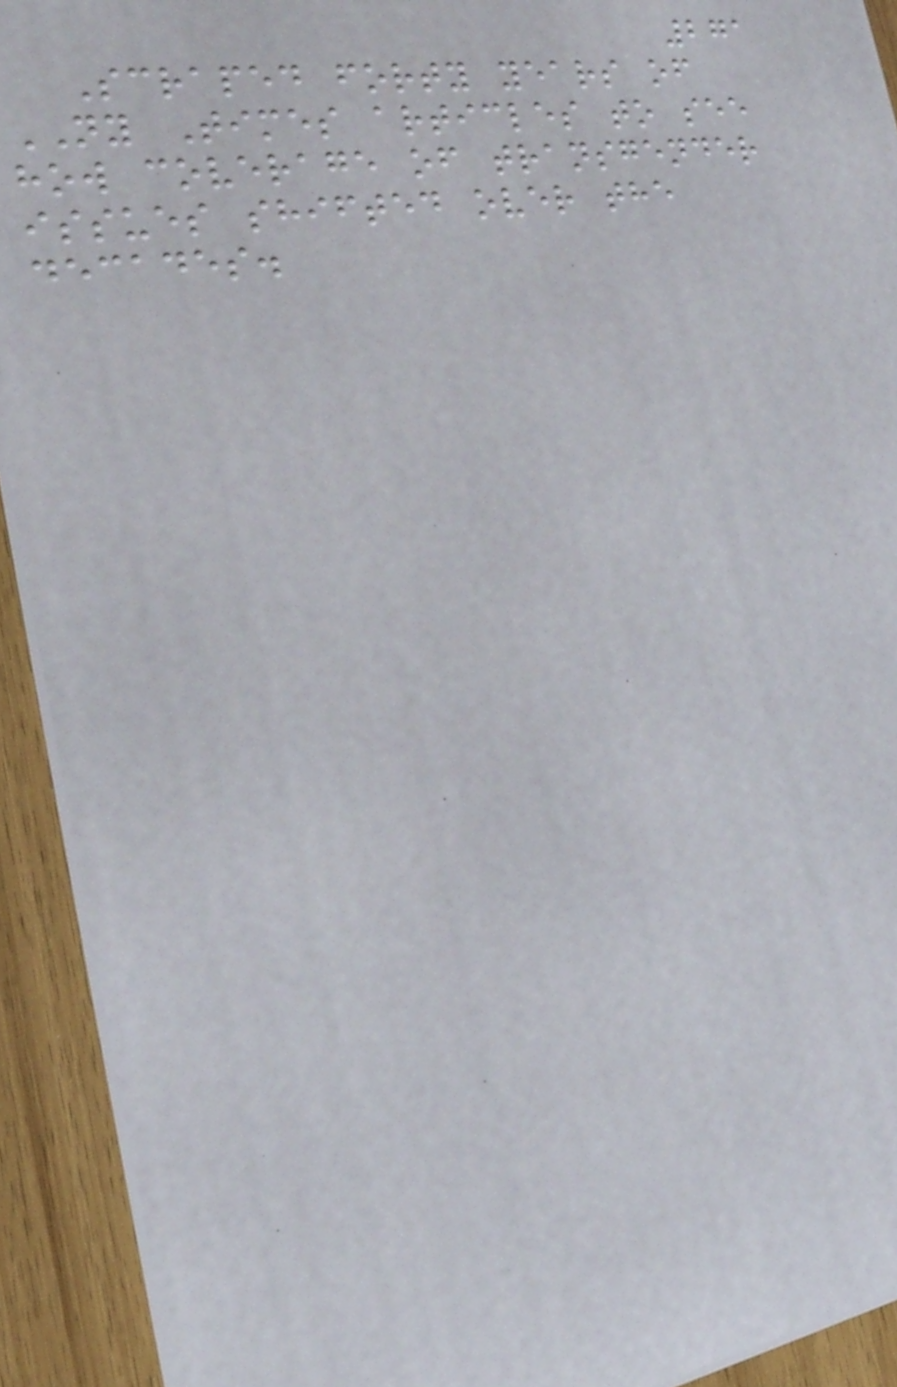271
Scraped forty years of
NY Times articles to see
how coverage of transgender
issues shifted over the
decades.
